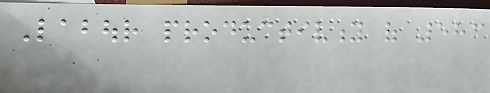Labour productivity of 583
